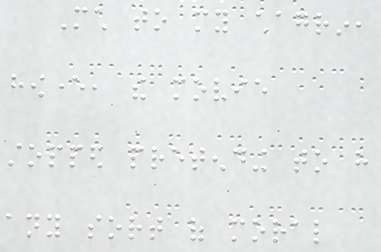Much to my chagrin,
however, the movie
stopped pretending to have
any sort of moral
